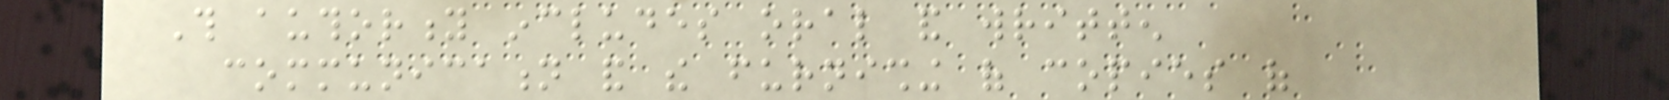This authority includes oral and written
communication and the furnishing of copies of
